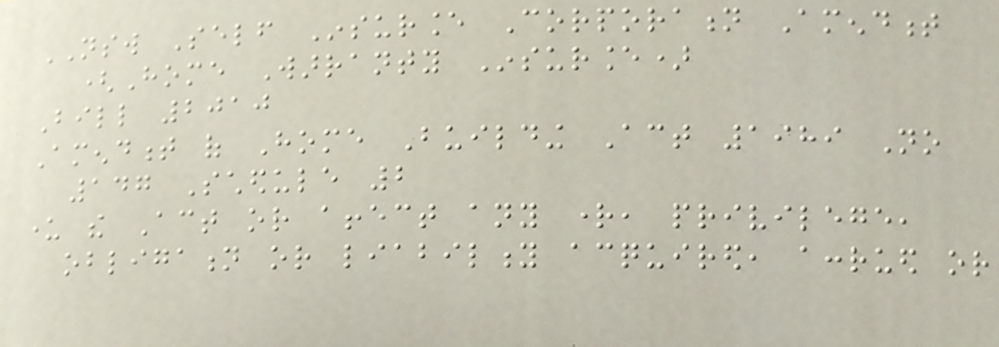NSW Self Insurance Corporation Amendment
(Home Warranty Insurance)
Bill 2010
Amendment of Home Building Act 1989 No
147 Schedule 2
under the Act or affect any right, privilege,
obligation or liability acquired, accrued or
